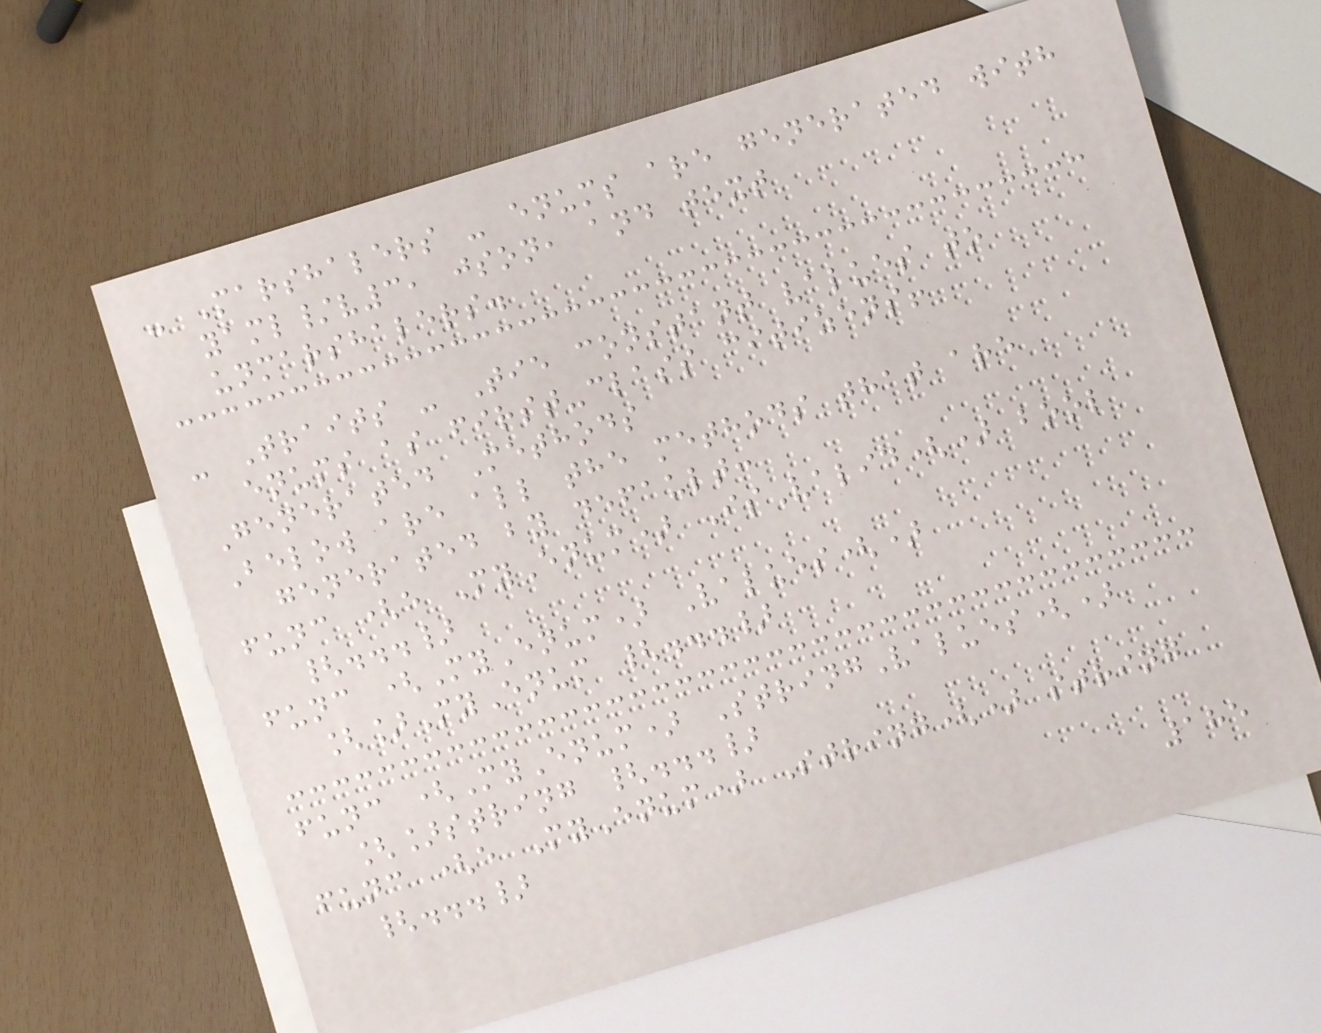- Marshalers - enums are generated with
yaml/v3, json, and text
unmarshalers.
- Traits - Tie constant values to
enums as first-class citizens!
Generated Methods
Below are all the methods that are
generated by default:
func (e MyEnum) IsValid() bool
{...}
func (MyEnum) Values()
[]MyEnum {...}
func (MyEnum) StringValues()
[]string {...}
func (e MyEnum) String() string
{...}
185
